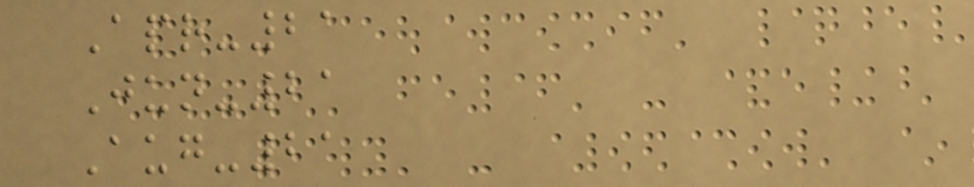Apr-21
Jun-21
Aug-21
